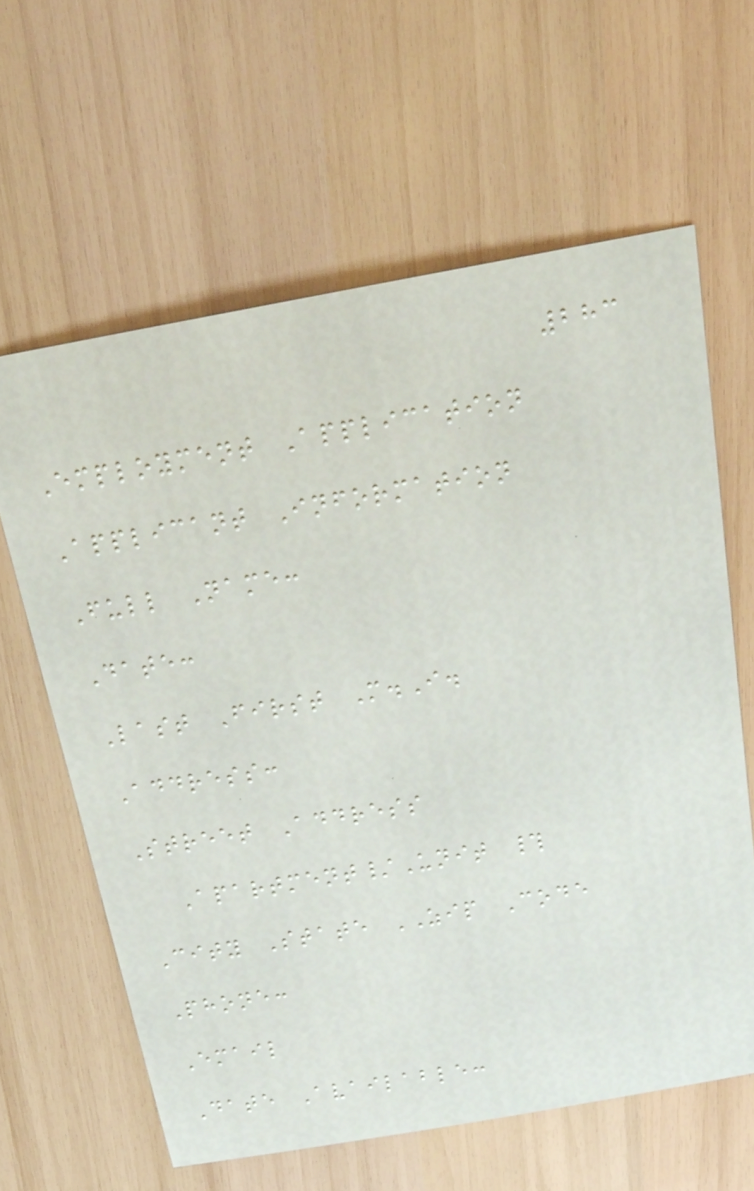283
Employment Application
Applicant Information
Full Name:
Date:
Last First M.I.
Address:
Street Address
Apartment/Unit #
City State ZIP Code
Phone:
Email
Date Available:
